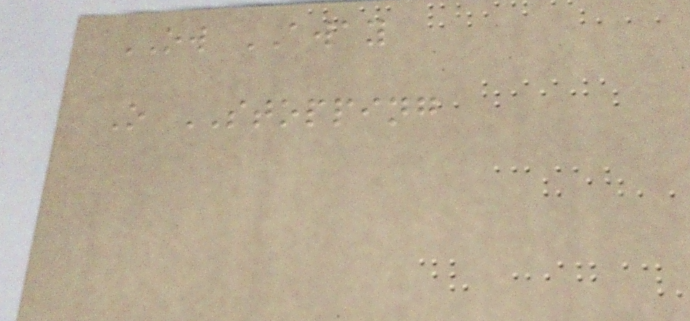OW AWAY
O STOPPING
